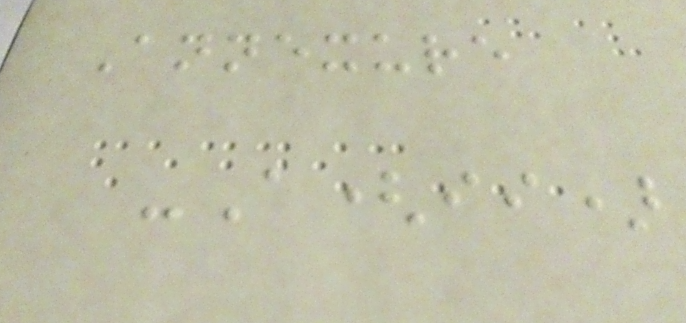Annexure
-A(ii)
